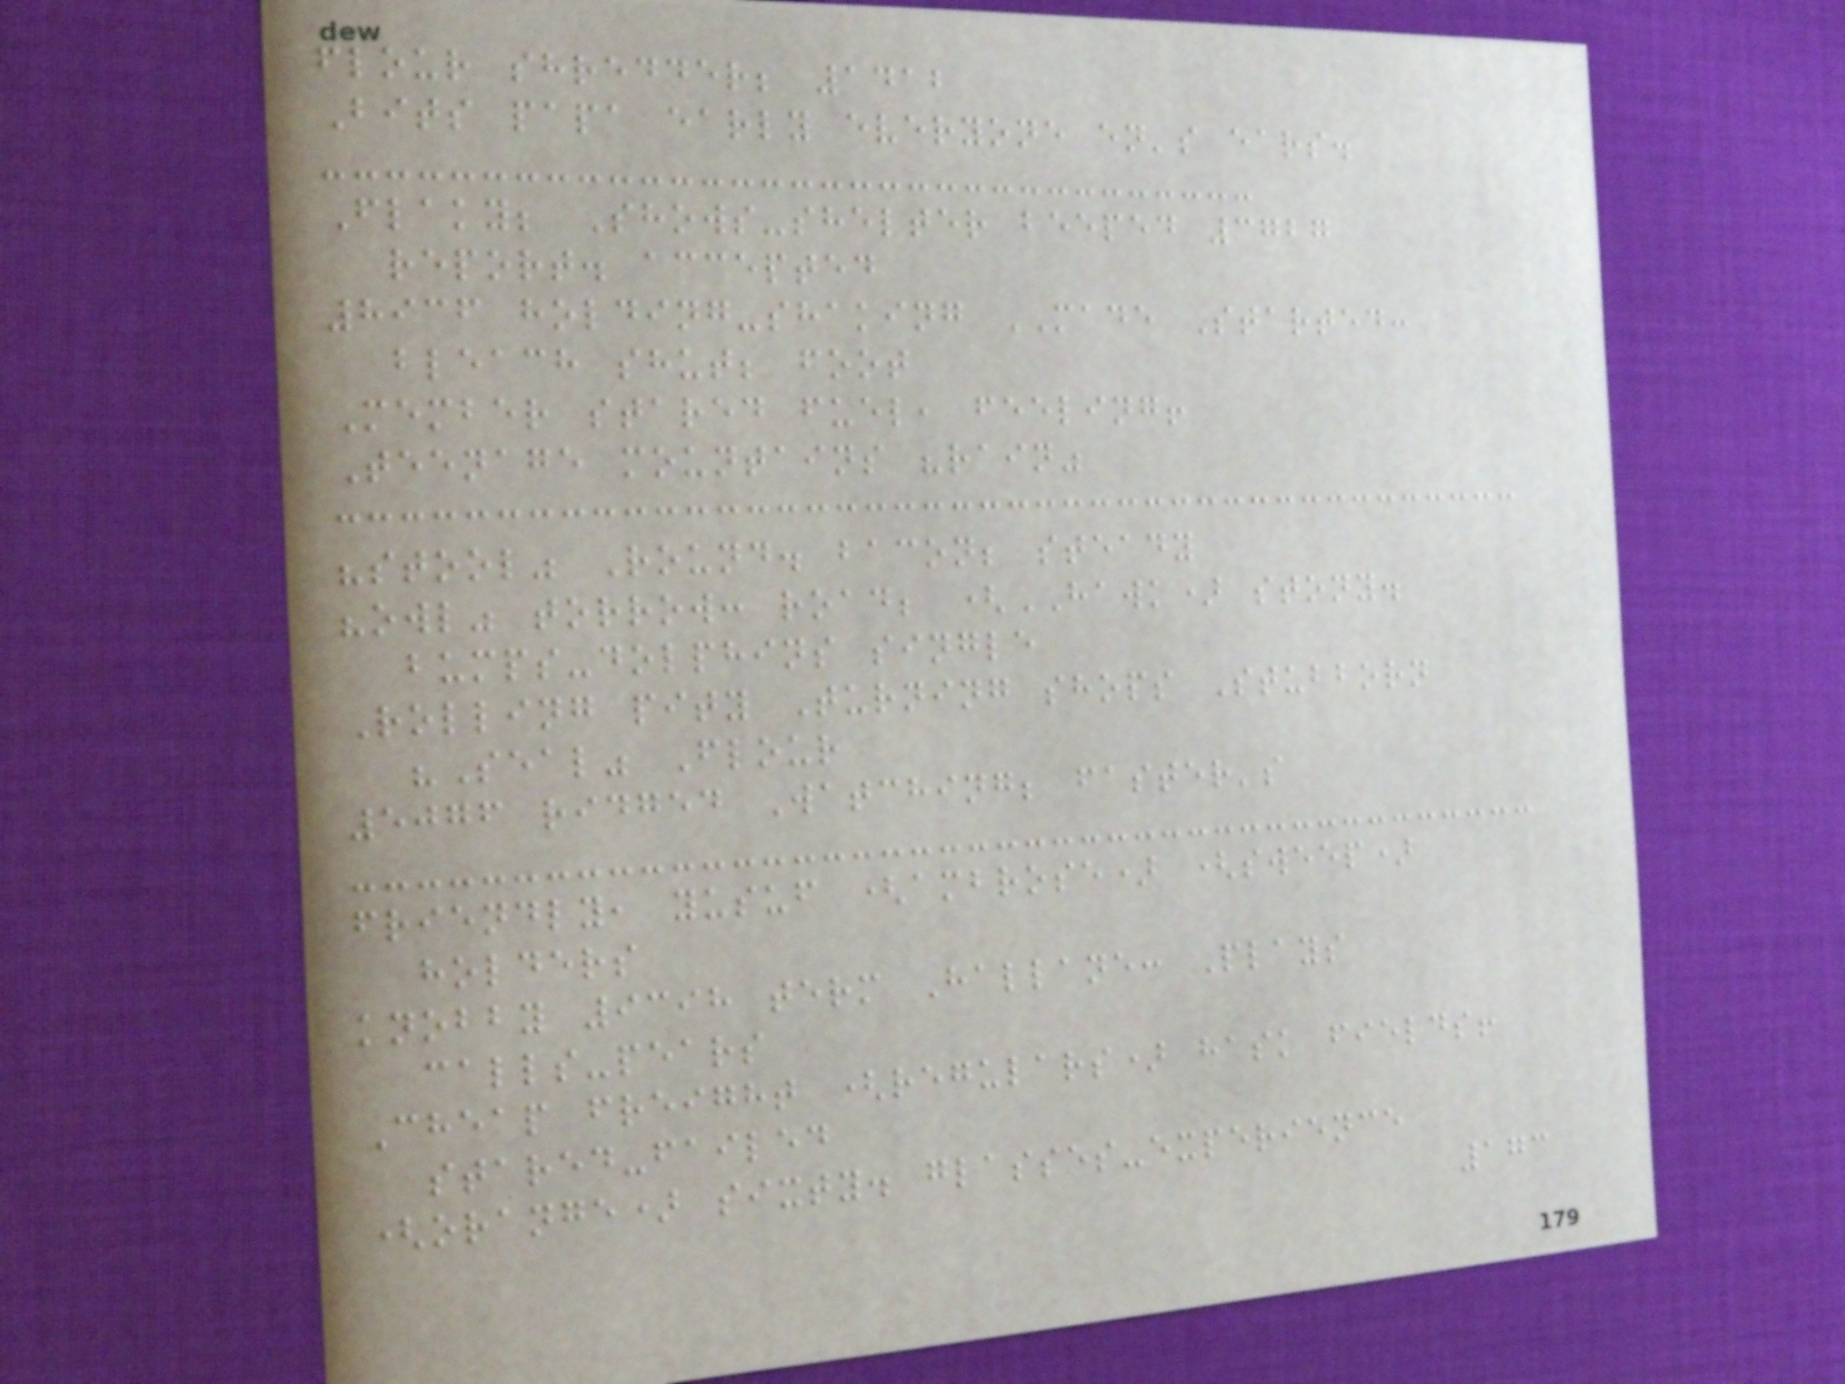flour shredder; 1412
Bits papa early everyone en's ears.
Flaky; Shows-shelter beeped 3727
report. accepted
8936 holding-shaking MADE Started:
bleach shut; foot
Member stared fuel, feeling!
Teenage mountains "rain"
"stool" Round. bacon; steady
"owl" torrow: road; (HAWK) stony.
bumps-dolphins single
Rolling pity Turning shops Stubborn
"Seal" Flour
5076 ridged Watching; faster's
friendly, yusuf (ambrose) (sweep)
holders
knobby 9398 term Hallane: Plays
calls-pears
Cheap freight (regulars) hask fields!
stared-failed
(orange) sixty. glasses-experience
173
